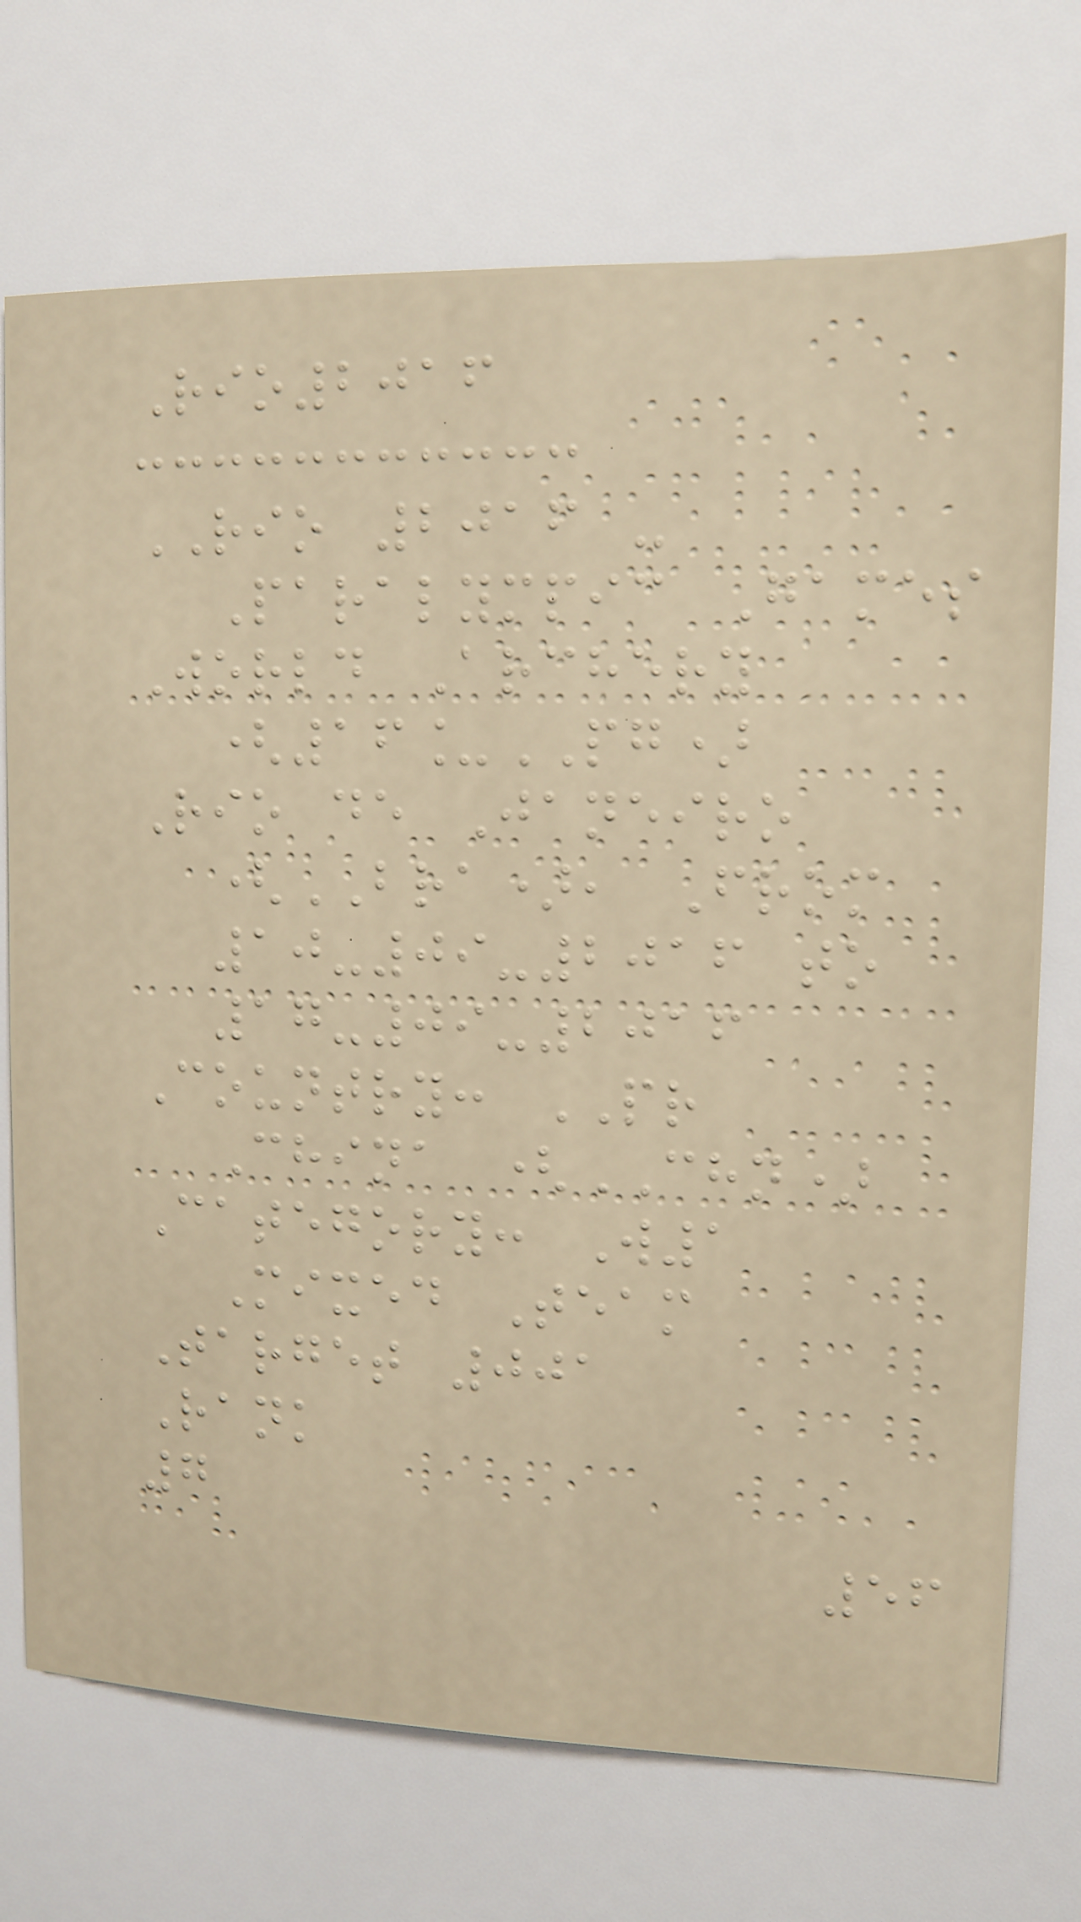Rio2016
RIO 2016 -
Paralympic Games
World Archery
(16_PG)
Rio de Janeiro
(BRA), From
10-09-2016 to
17-09-2016
Country: PR
China (CHN)
Category: W1
Mixed Team
Target 001
Rank
7
56
